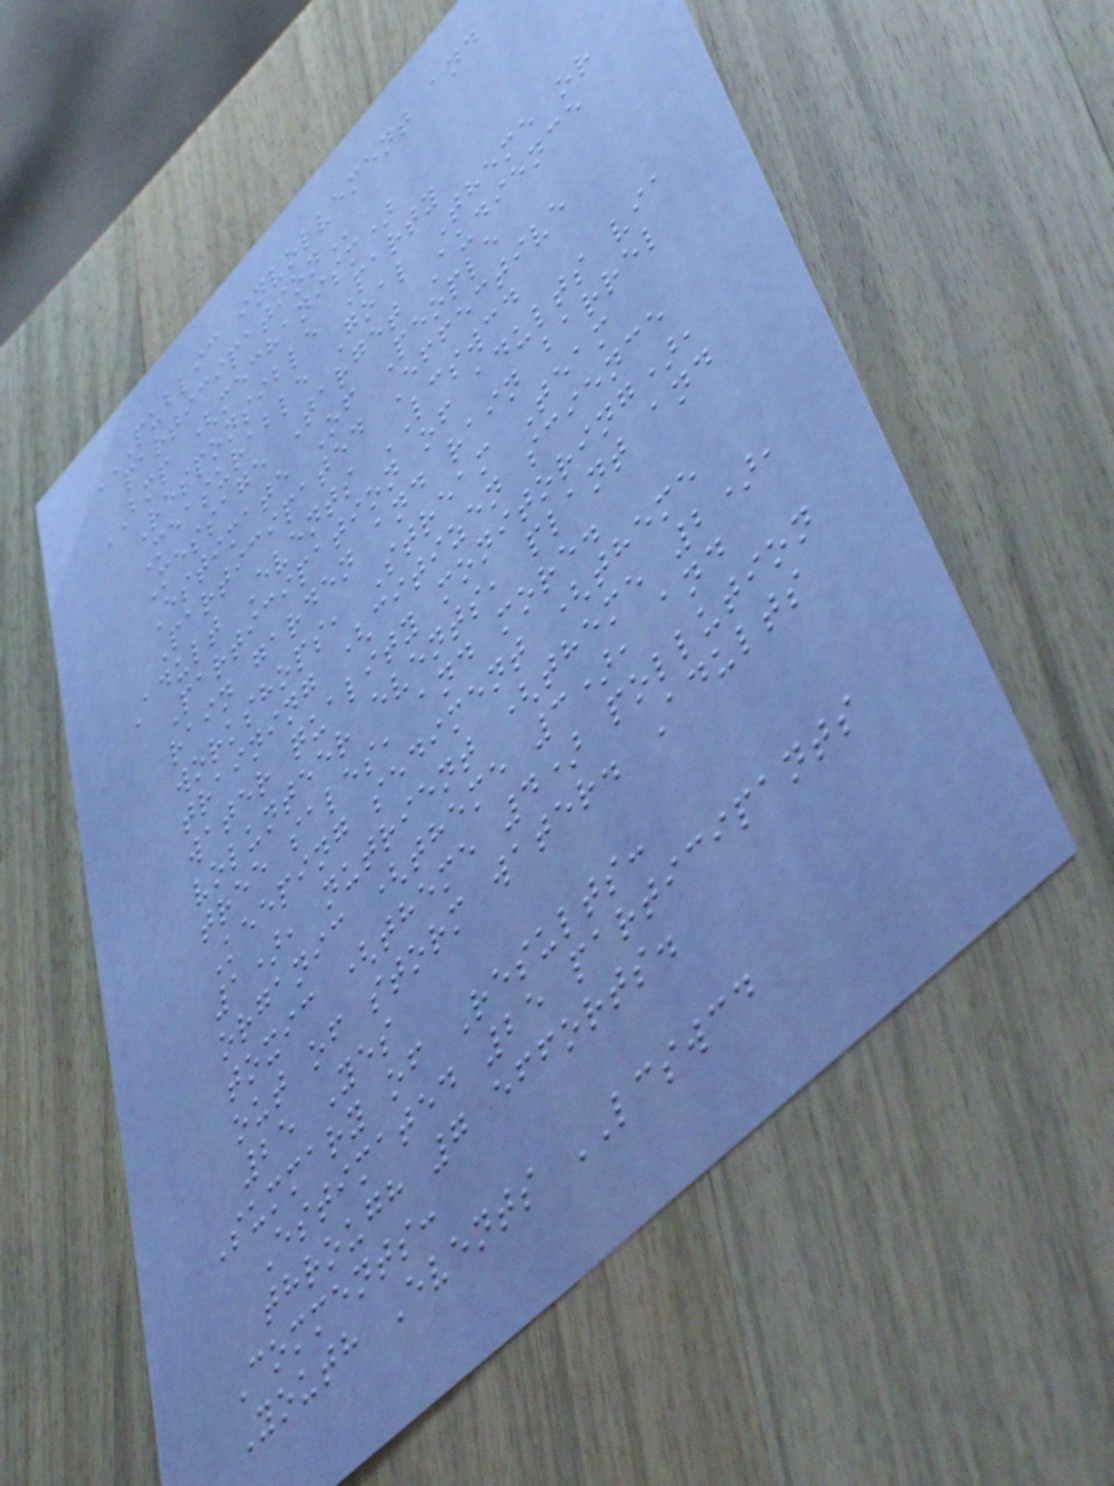PUBLIC INVOLVEMENT AND
PARTICIPATION
BMP (mechanism)
Responsible Party
Measurable Goal Theme or
Message Target Audience
Estimate Of People
Participated Effective
Adult Events LCSWCD
Participation of adults via
rain garden and rain barrel
workshops, Stream Team
training (citizen science
water quality monitoring),
volunteer events, plant and
tree sales, and more.
Keeping sediment (theme
1), nutrient (theme 2),
organic (theme 3), and
toxic (theme 4) pollution
out of storm water. Adults
25 Yes
Summary of Results:
Estimated 25 participants
through 7 efforts.
Comments:
Youth Events LCSWCD
